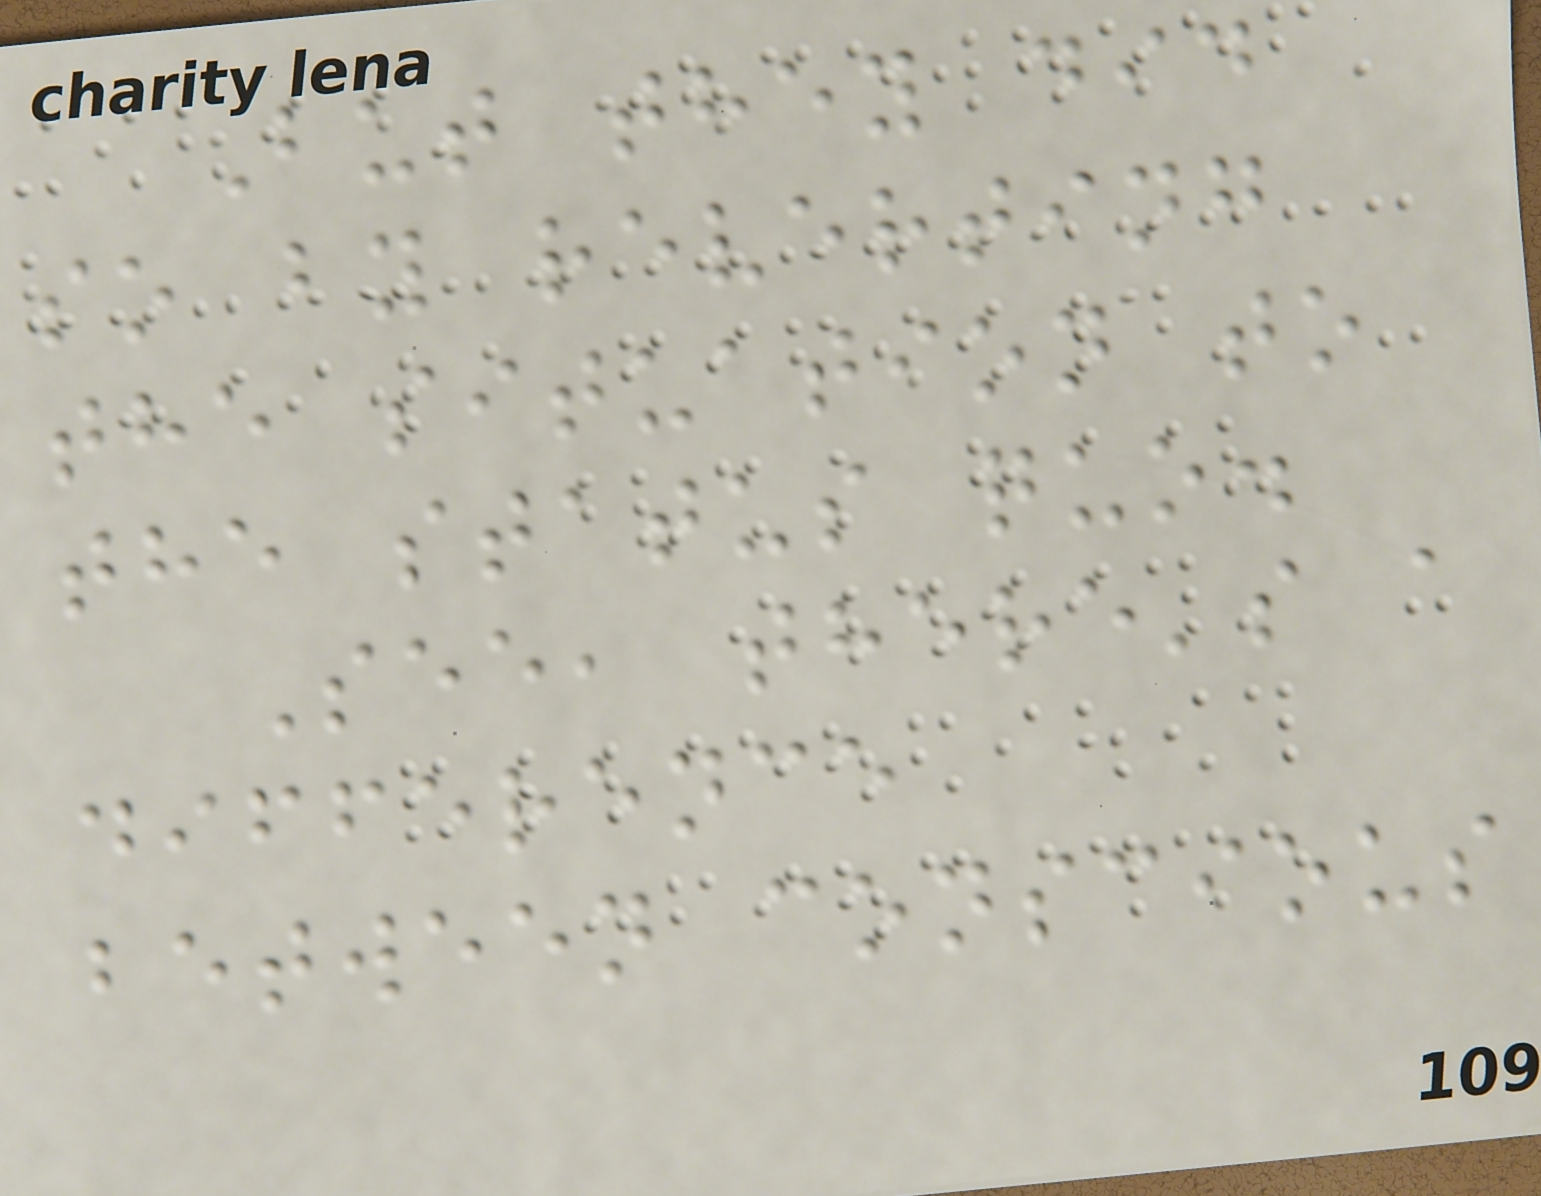But they did
so by reverting
the situation to
the status quo.
See, there's a
difference
between conscious
